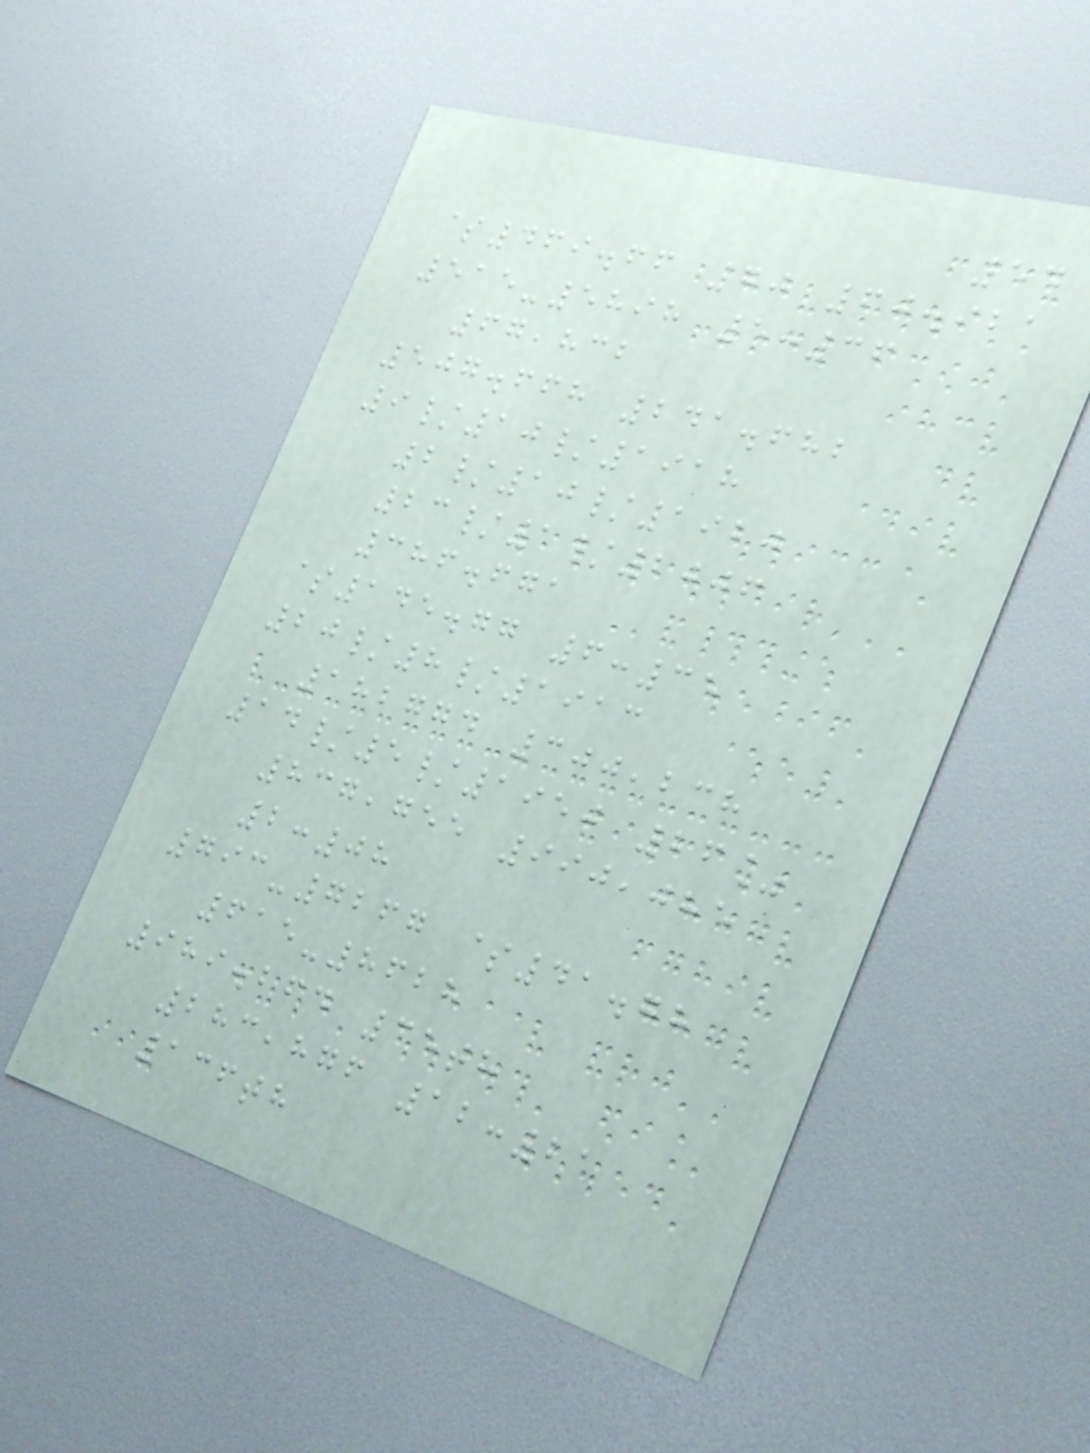54
$469.66 70 60.921
515-5898 5:36
67,832
507.668 241.682
9/10/1918
2/10/1920
23/1/2006
386.671
$145.77 6:35
20/8/1913
182774 300,238
14/5/1950 26%
837,755 990,085
2:08
793-7267 $41.78
615-8628
989.264 35th
283,876 12:21
136th
